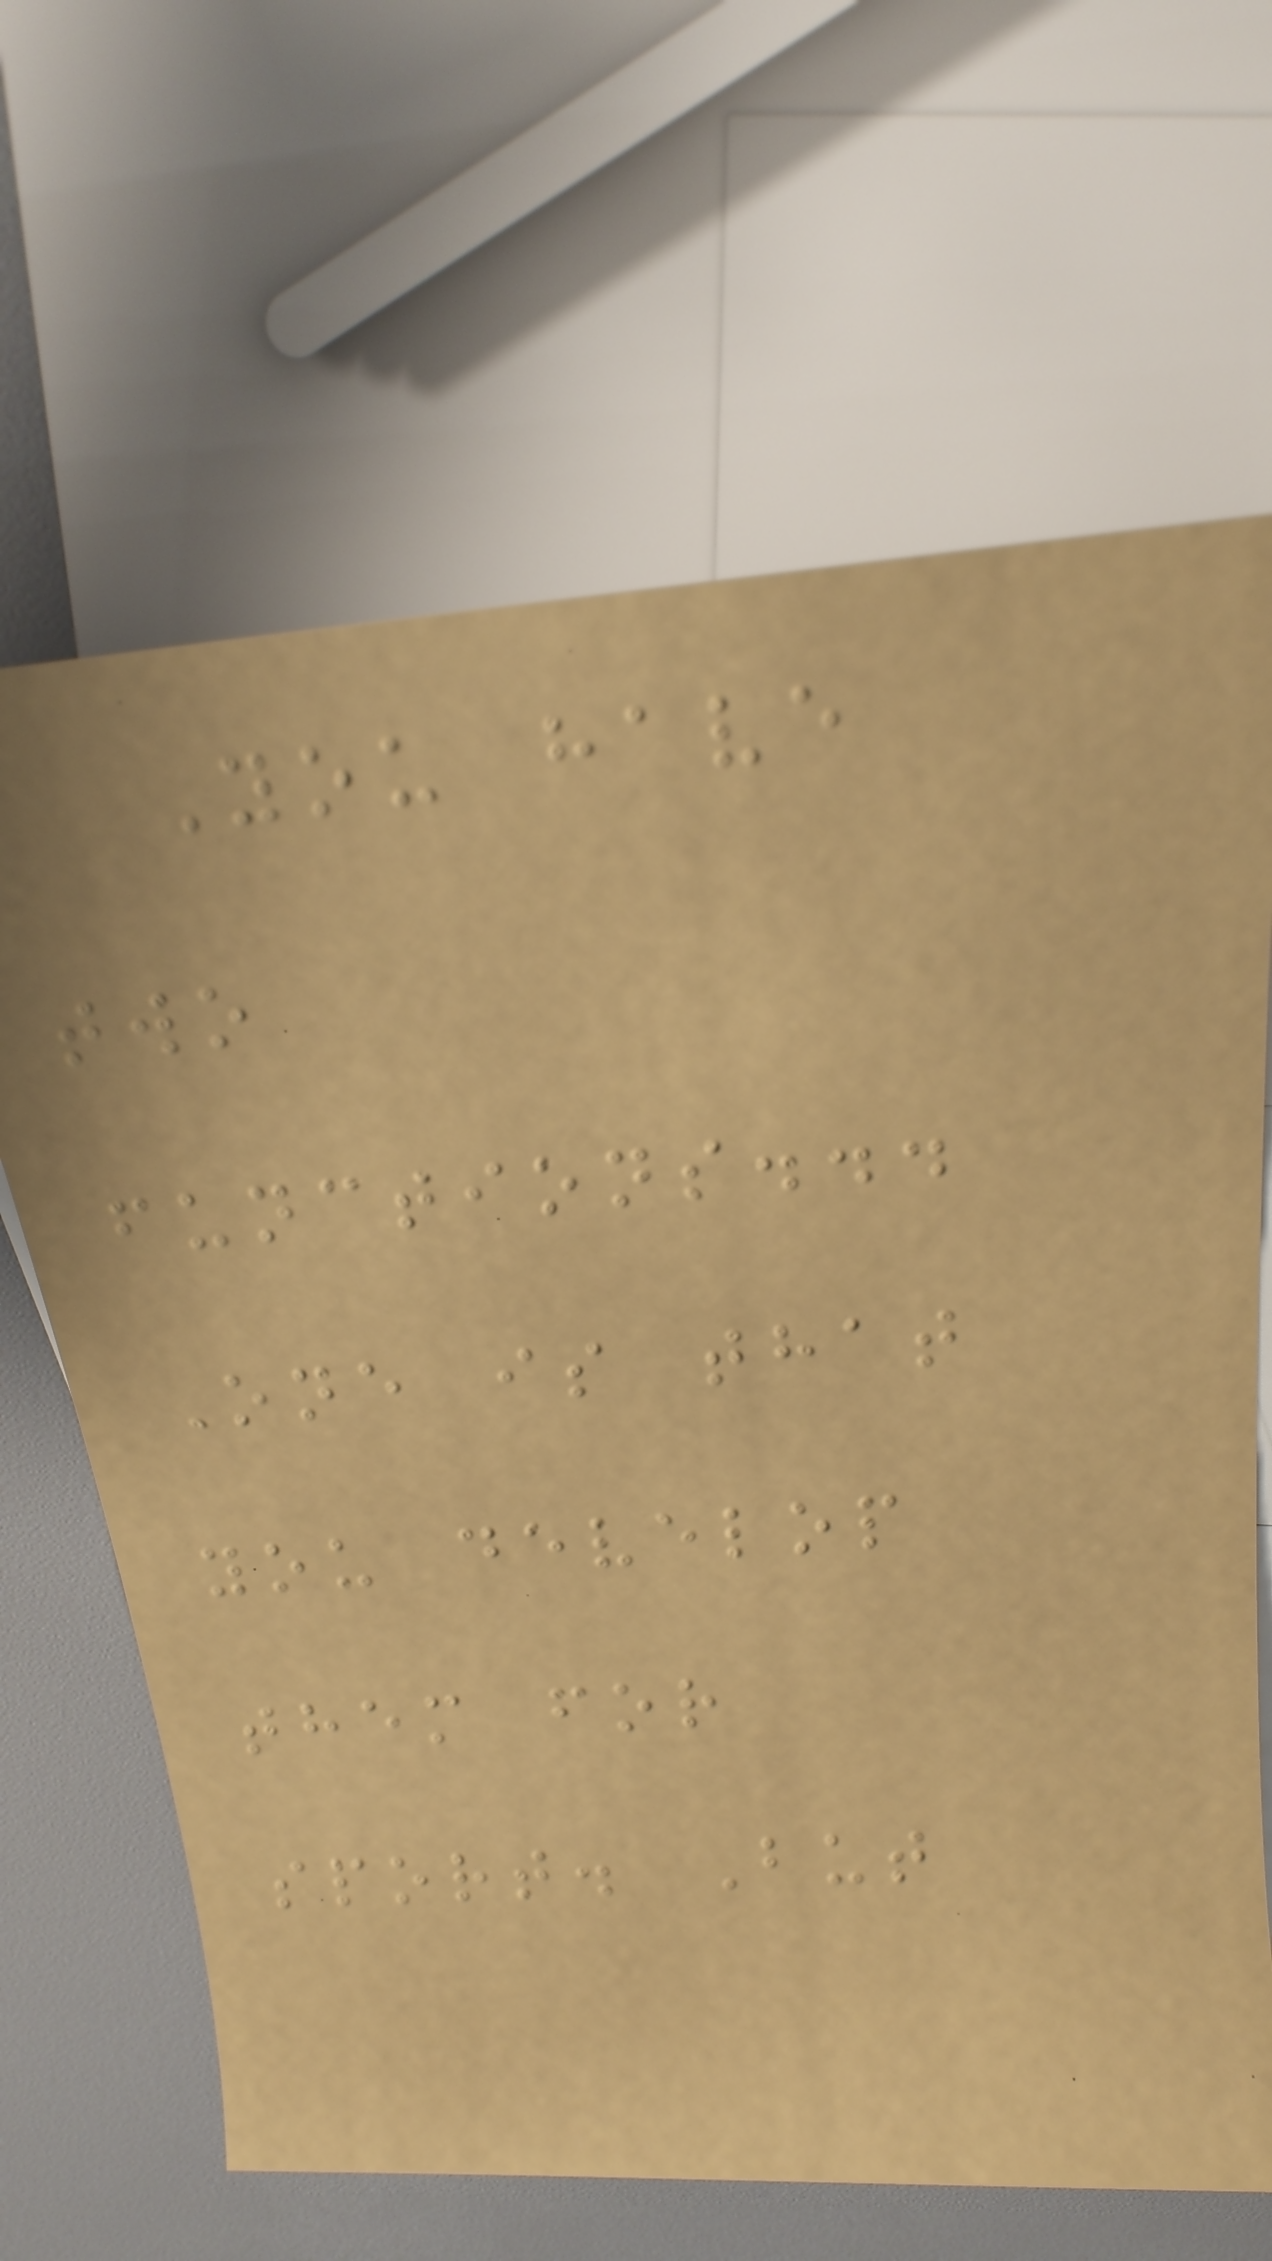You have
two
functions...
One is that
you develop
them for
sport. But
